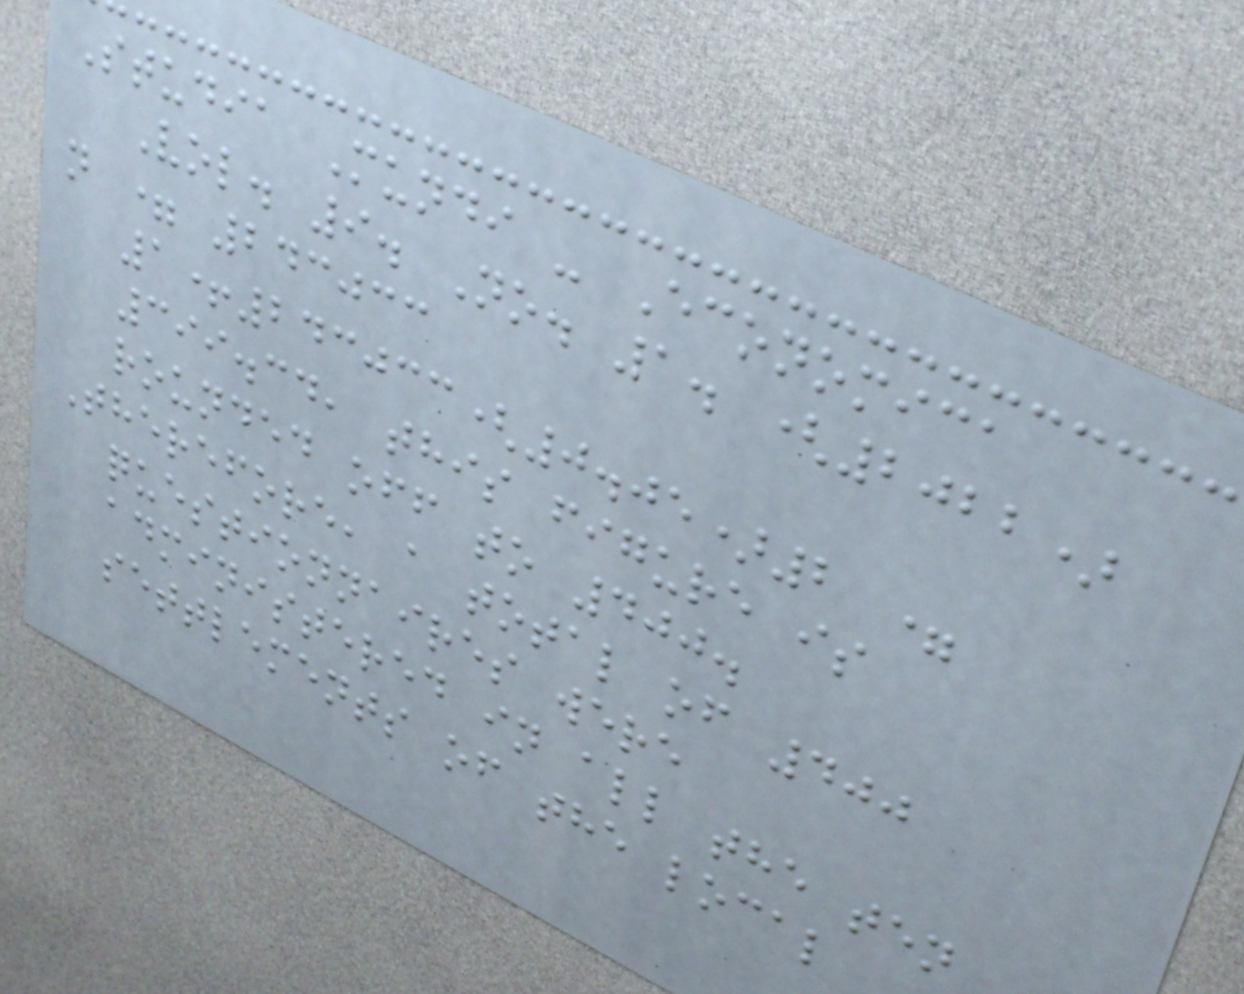Studia Mundi - Economica
Vol. 9. No. 1. (2022)
n = 243033
1+243033(0.05)2 =
399.34, this figure is
rounded off to 400.
Therefore, a total of 400
questionnaires were
administered in all the ten
settlements of the local
